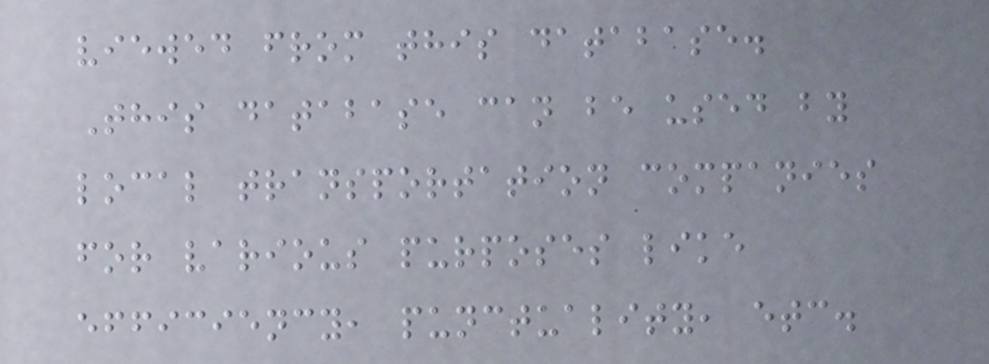viewed from this database.
This database can be used by
local transportation companies
for various purposes like
efficiency, punctuality, etc.
